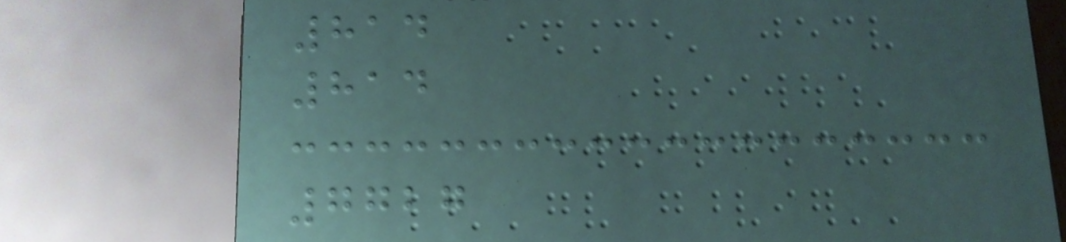814
814
7727
